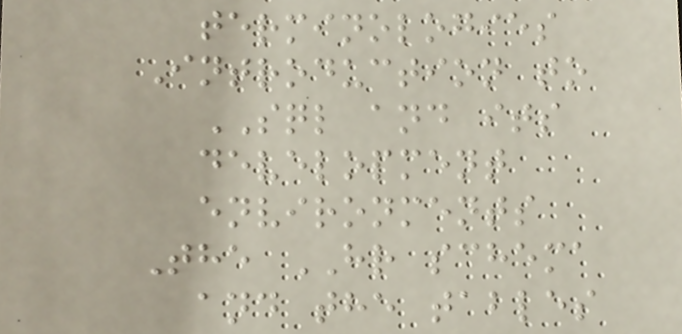terminologies
Introduction to
SQL and its
development
environments
The HR schema
and the tables
